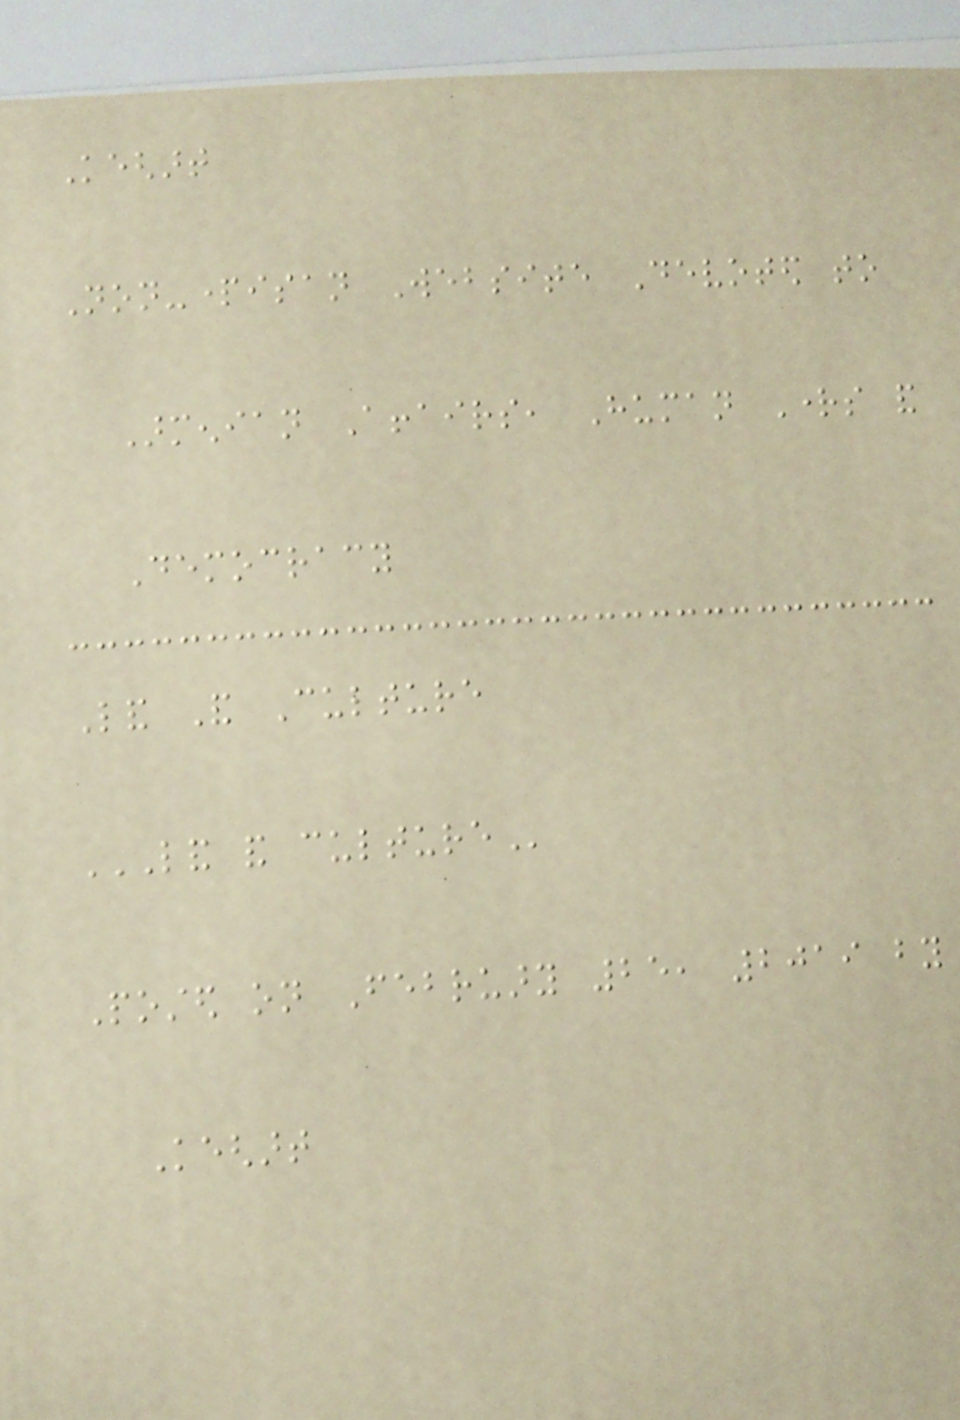Keghart
Non-partisan Website Devoted to
Armenian Affairs, Human Rights and
Democracy
Land And Culture
LAND AND CULTURE
Posted on February 25, 2019 by
Keghart
